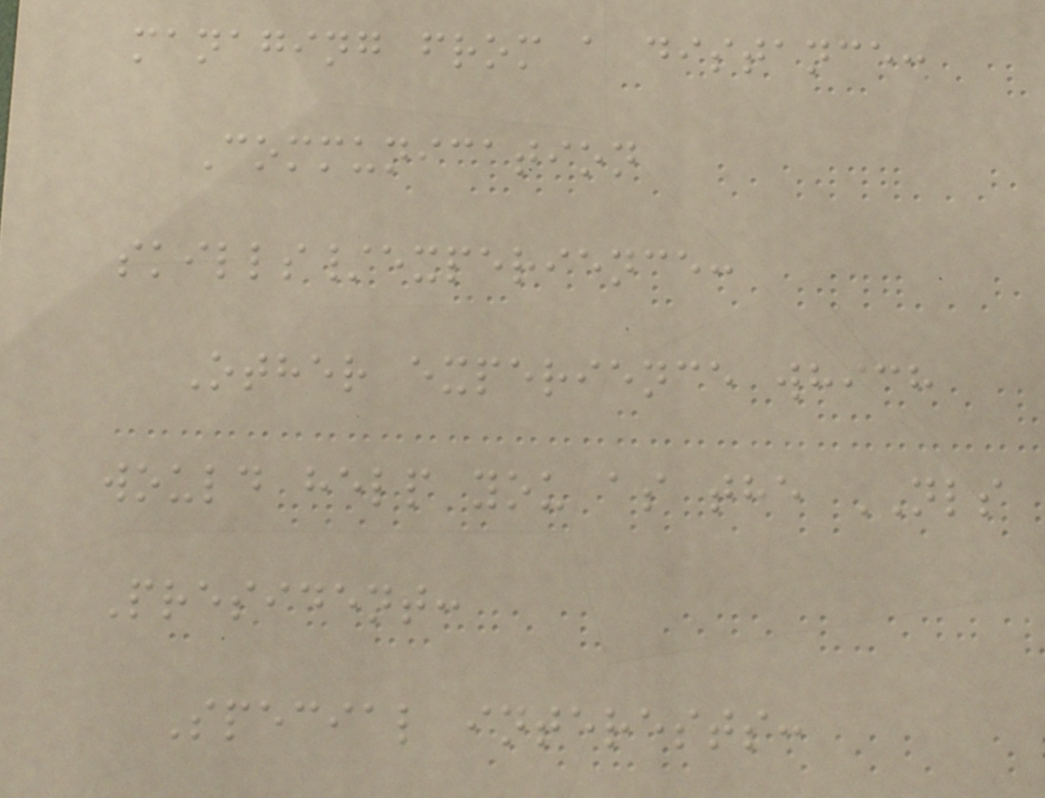managing from a distance:
Communication
skills/experience:
Other experience which
would help you as the NLS
President:
Special interests:
